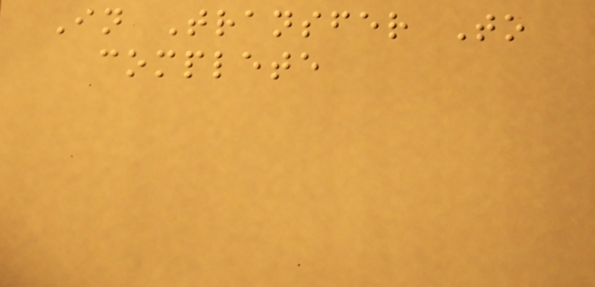In Transfer To
complete
